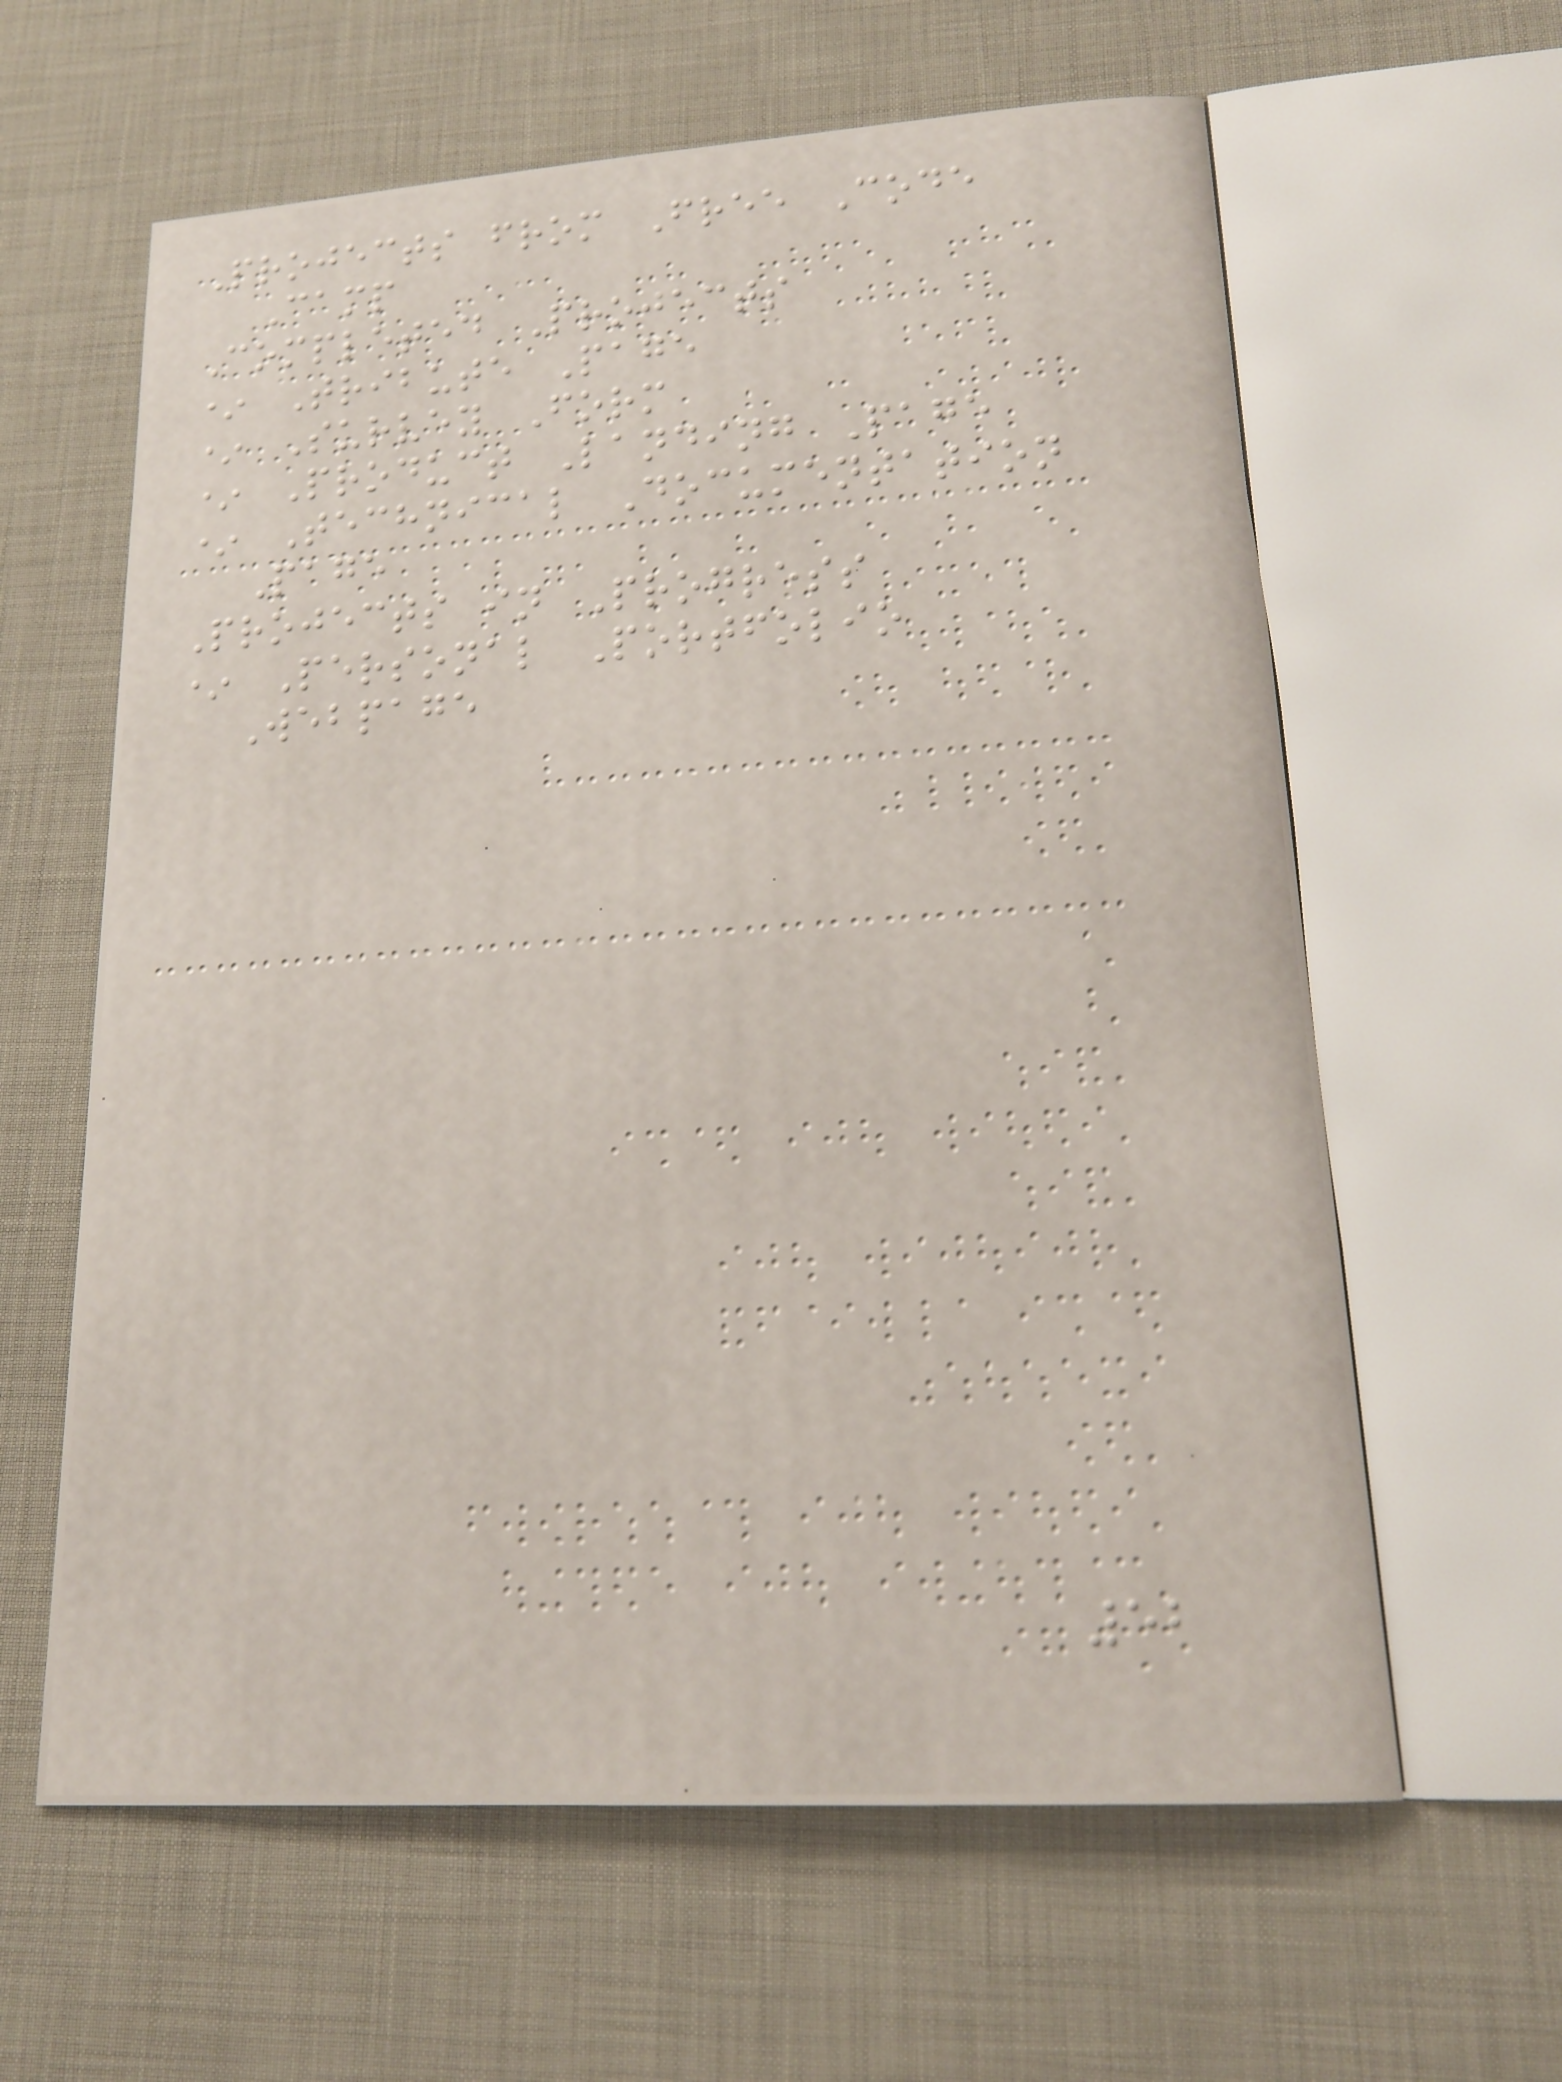Projects from Free Code
Camp
Completed Projects
* Tribute Page
* Survey Form
* Product Landing Page
* Technical Documentation
Page
Projects in Progress
* Personal Portfolio
Webpage
52
